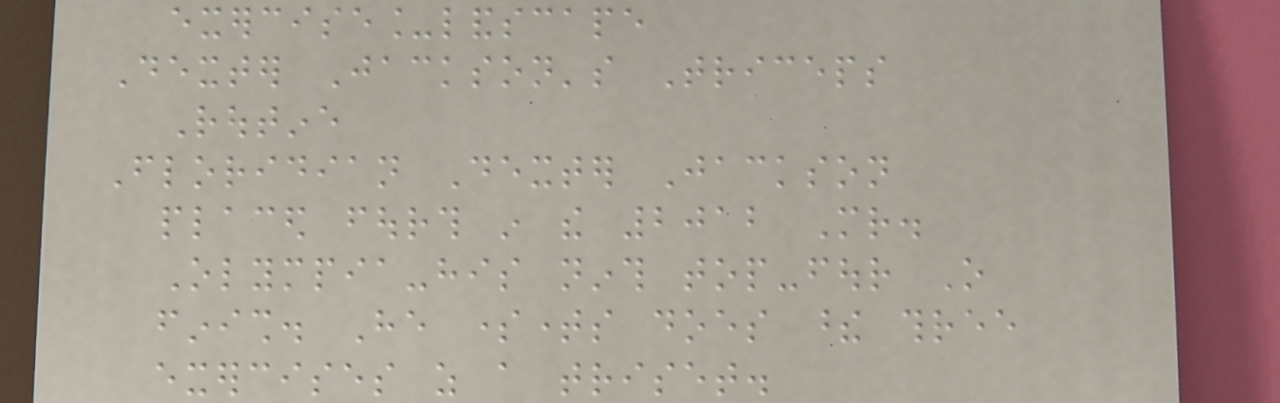exercise_landscape
Dexter Jackson's Triceps
Routine
Floridian Dexter Jackson
placed fourth in the 2012 Mr.
Olympia-his ninth top-four O
finish. He sometimes does these three
exercises as a triset.
